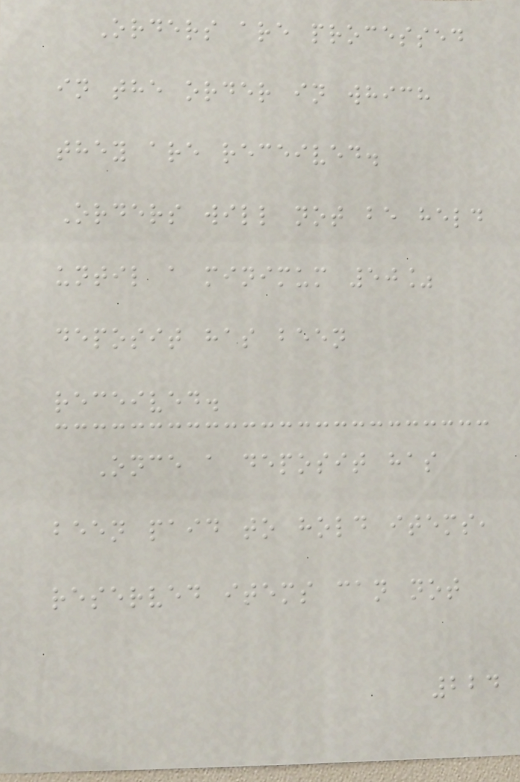Orders are processed
in the order in which
they are received.
Orders will not be held
until a minimum 50%
deposit has been
received.
Once a deposit has
been paid to hold items,
reserved items can not
224
